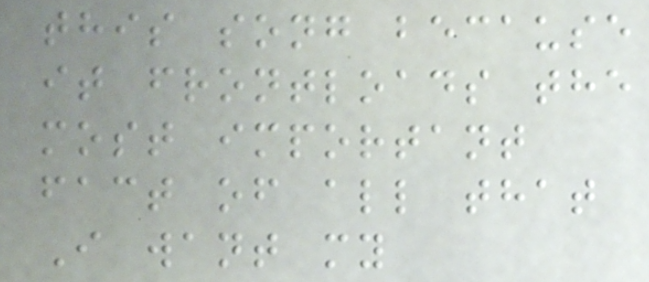this song because
it frontloads the
most important
fact of all that
I want my
